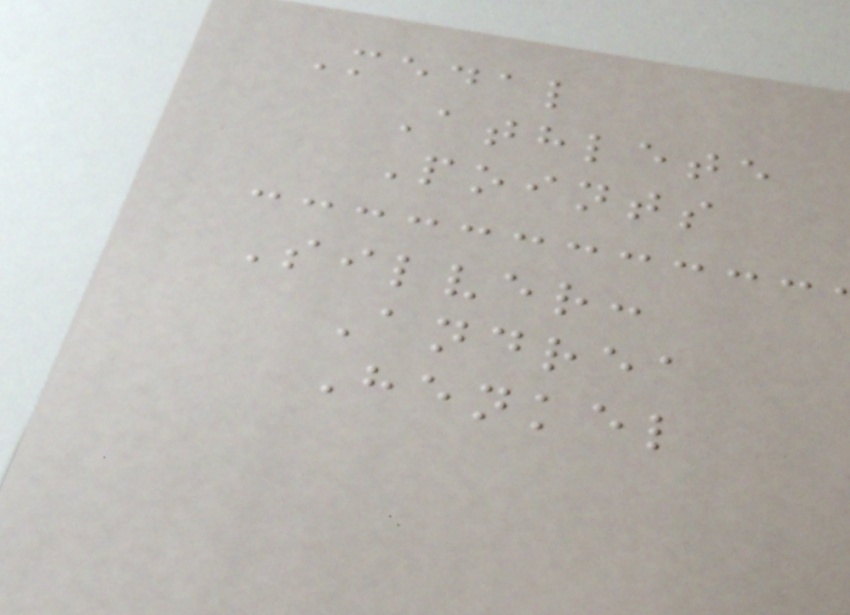Medal
Athlete
Points
Silver:
Andrea
Henkel
